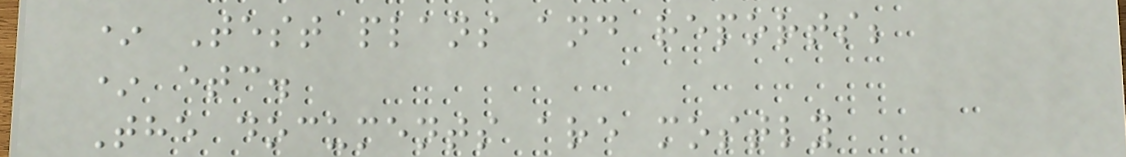* Test plans and reports;
* etc.
The documents are mostly
